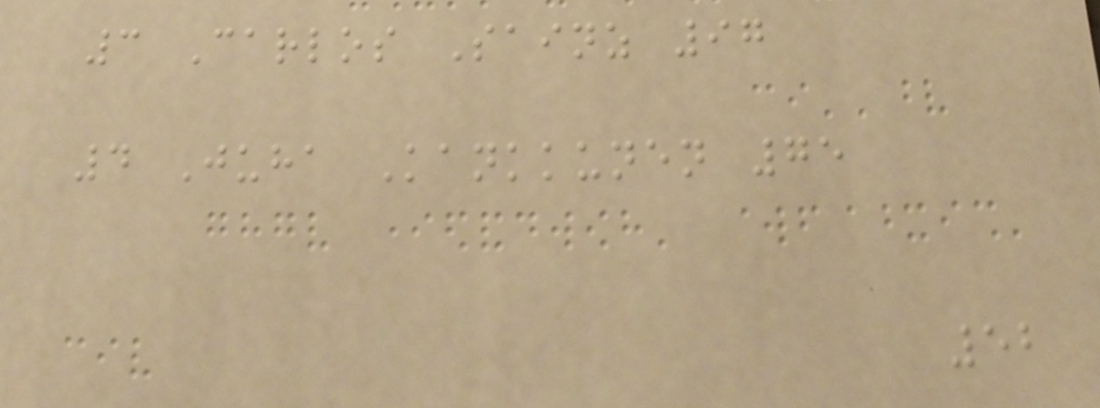3 Carlos Sainz 97
4 Juha Kankkunen 75
52
